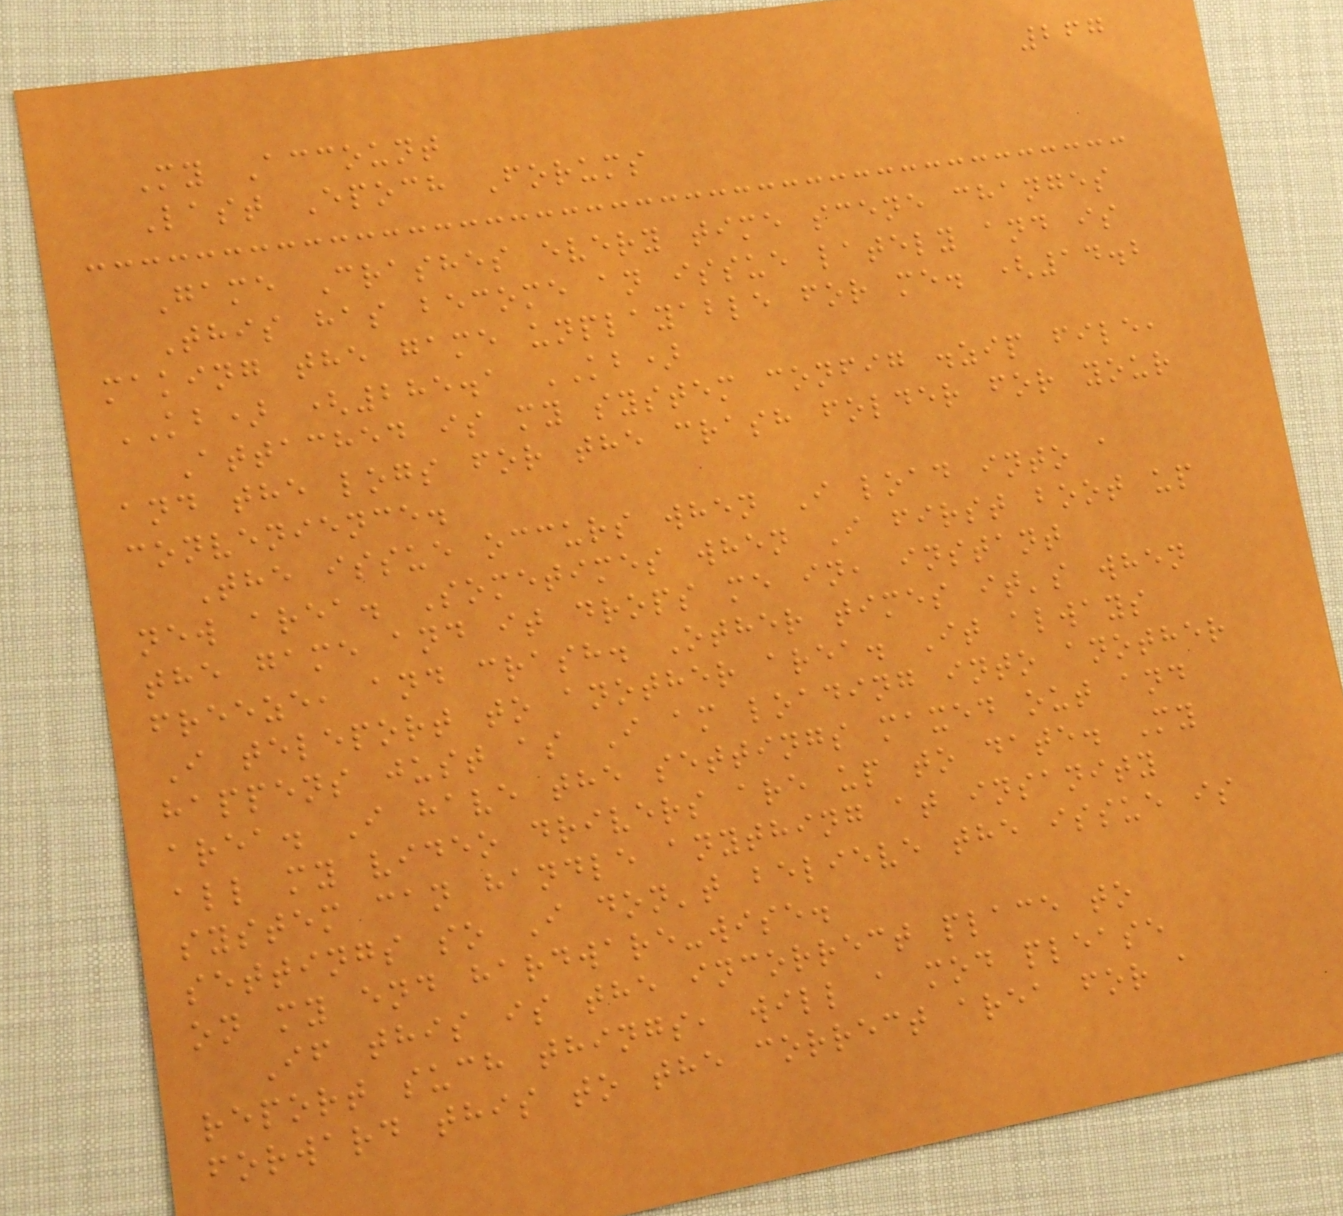267
My Account
Last Epoch Forums
Game Crashes every time scene changes
This has become an issue lately and is
making the game unplayable for me. (14.2
KB) (285.1 KB)
Attached is my system config .zip file,
and the logs for the crash folder for your
convenience.
The issue occurs when I load into a
new area. Sometimes when I first boot up
the game and it drops me in, instant
freeze, and crash. Other times it's when
I teleport to another area. It always
happens just as I am loading into another
area. I have the settings maxed out and
all my video drivers are up to date. My
system can handle anything at insanity
settings so I don't believe the issue is
on my end hardware-wise.
If this is the incorrect place to
report such things, will a mod please
forward this to the correct area for a
